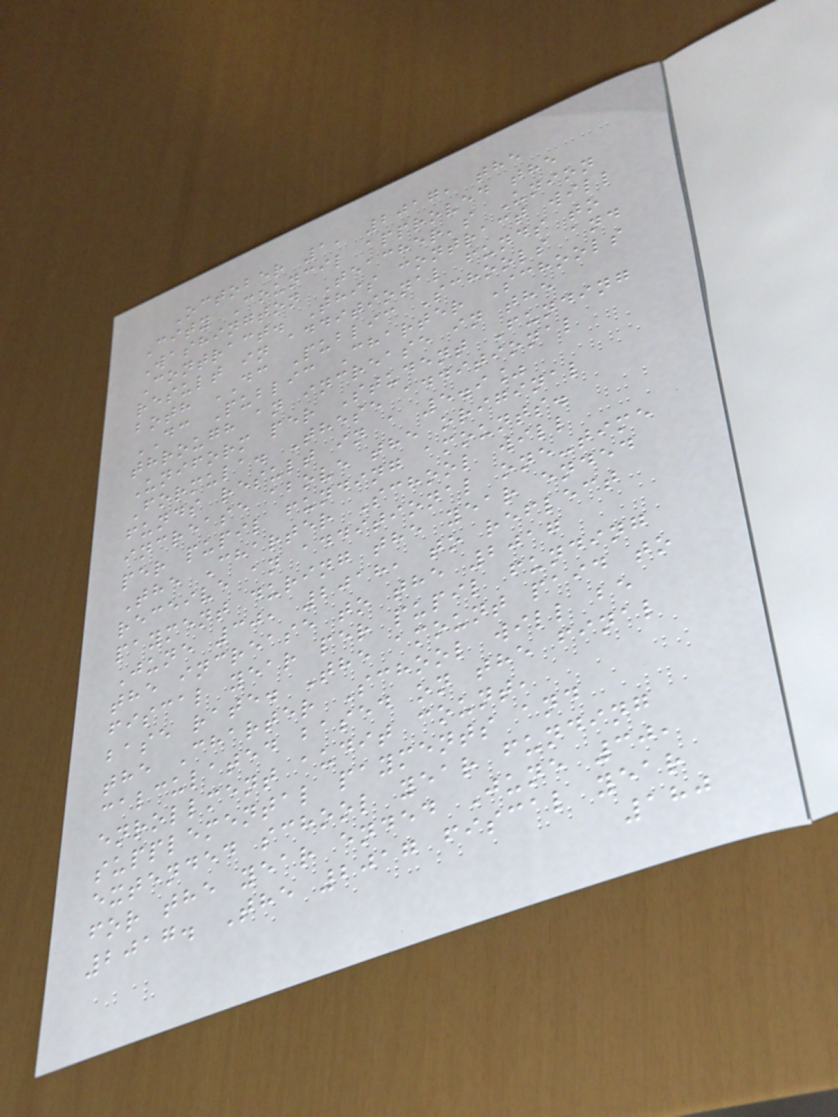October 1, 2017, the
City Council approved the
Washington Teacher's Union
Contract. This contract will
result in additional funds to
both DC Public Schools and
DC Public Charter Schools
through an increase in the
Uniform per Student Funding
Formula. These additional
funds result in a 5.9%
increase above the original
per pupil funding amounts.
The Charter School will
receive an additional one-time
payment during the year ended
June 30, 2018, to reflect
the increase to the 2017
fiscal year per pupil funding
base rate. The amount paid to
the Charter School will be
calculated based on the final
enrollment audit count,
supplemental payments and
extended school year funding
for the year ended June 30,
2017. The 2017 fiscal year
180
